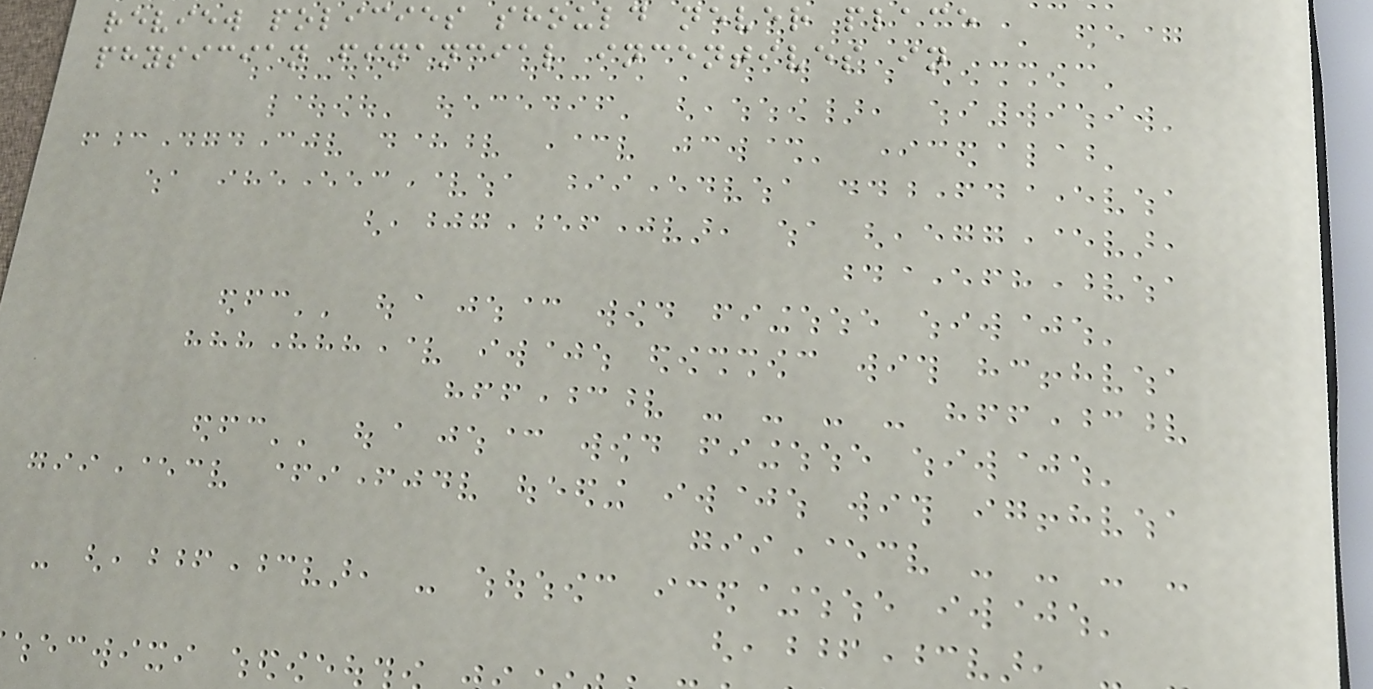review policies should never place
physician financial incentives in
